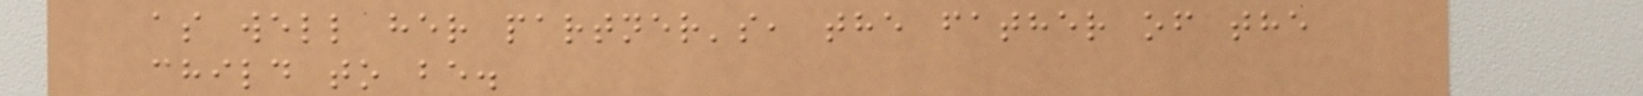as well her partner's, the father of the
child to be.
